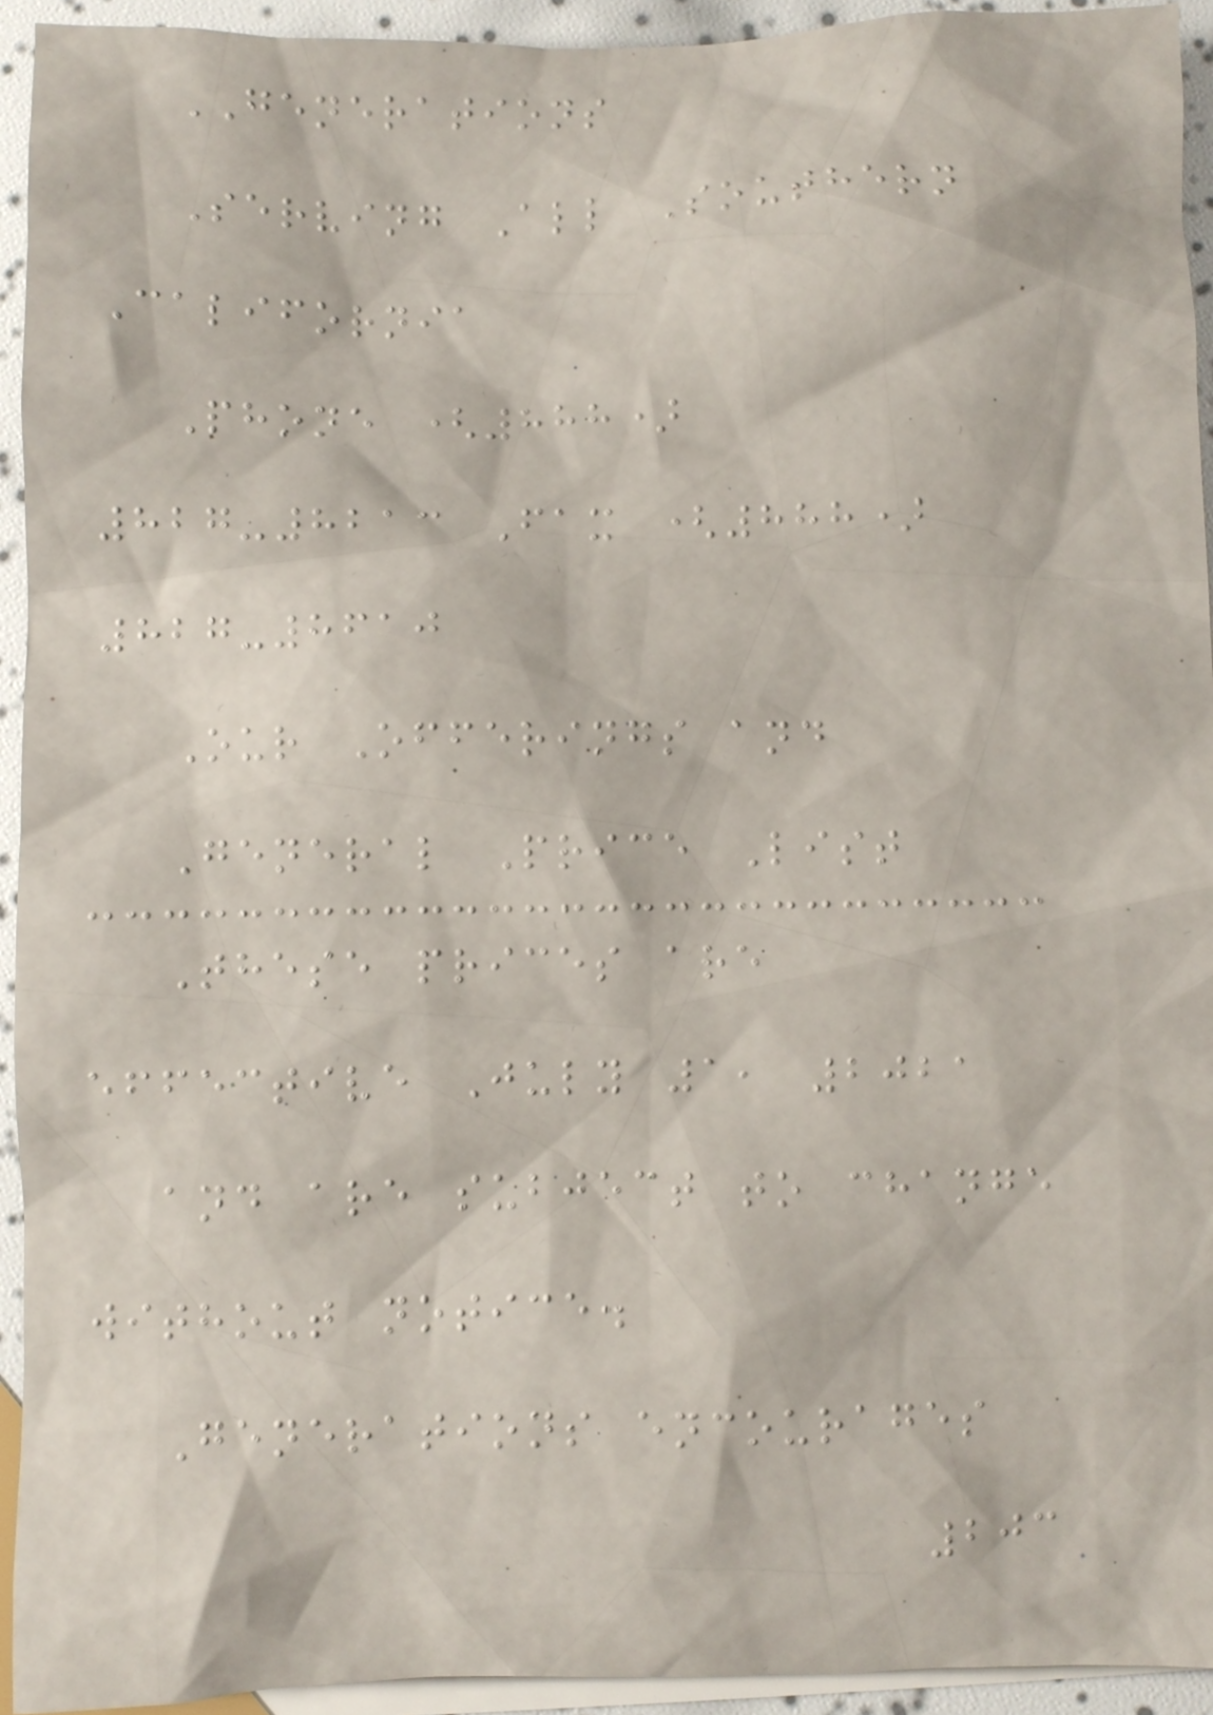GENERATIONS
Serving All Southern
California
Phone (888)
827-8213 Fax (888)
827-8610
Our Offerings and
General Price List
These prices are
effective July 1, 2021
and are subject to change
without notice.
Generations encourages
203
